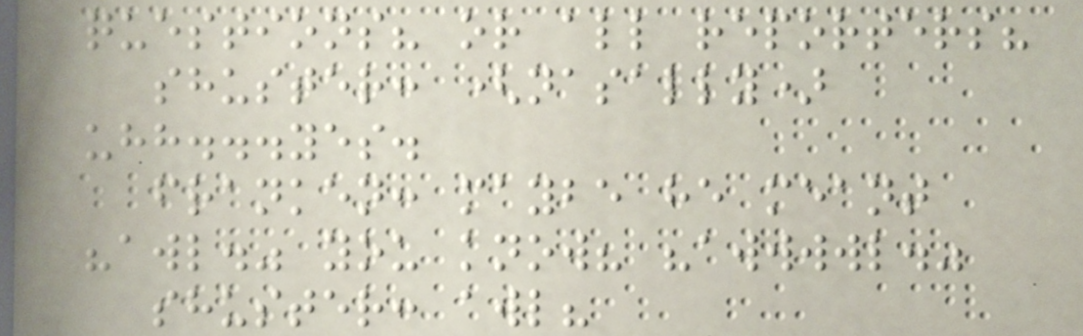questions? or all reporters?
shuster: (nasally)
uhh...yes.
franken: maybe he meant
"awl." you know? "awwwwl."
shuster: awl?
